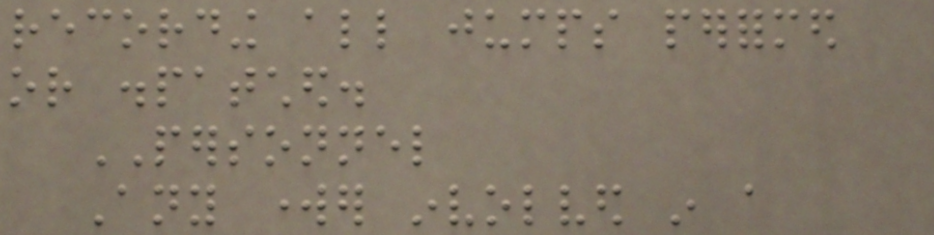recording all jumps performed
or dispatched.
PERSONNEL
Any worker involved in a
